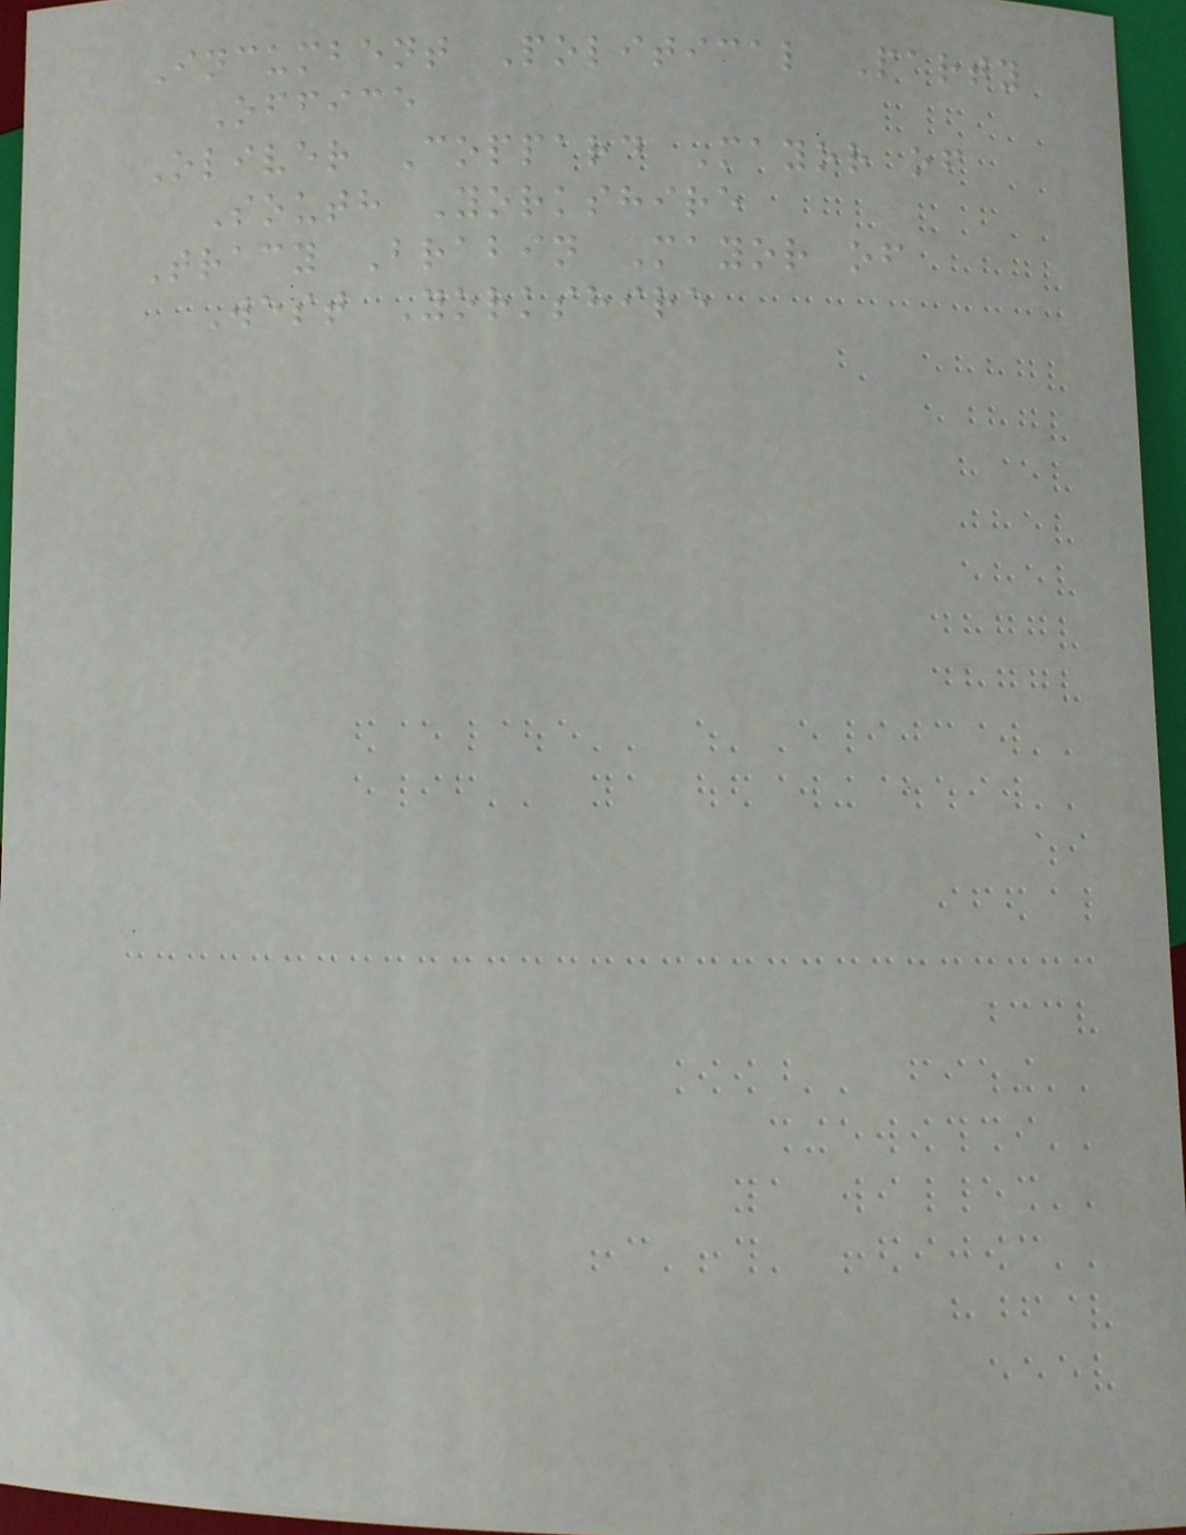Incumbent Political Party
Office
Oliver Coppard Mayor of
South Yorkshire
Tracy Brabin Mayor of
West Yorkshire
